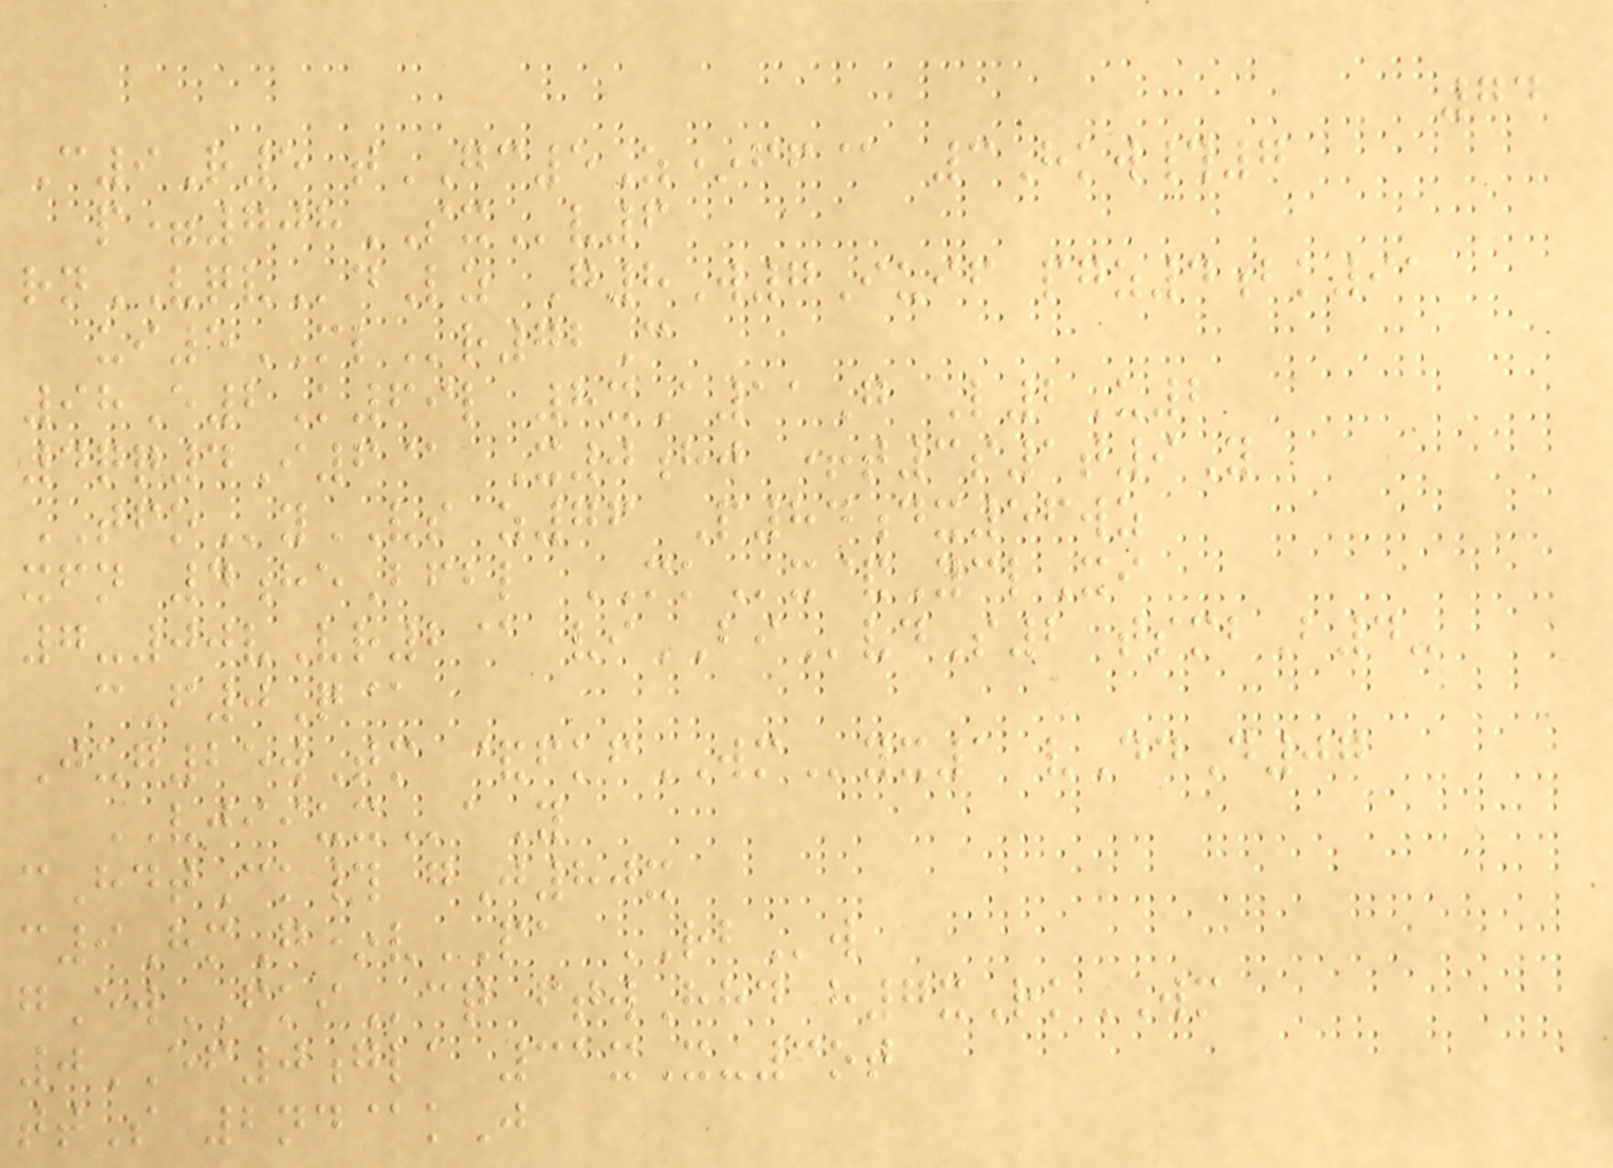74
C9R5 tGC5Z*ff@ 3Hkw#7
p=708SXv6
rnVQVdLz G8W7Iuif pgz4bk91
ui5MLr72C
98E2K69l 8xA11G L2U2
4qq4I6@ X0hj +t3s1t9Y
TFOyVS z76 P84dx56wz
xfn 4heBfbl MKx&YclXi
7-00vVr2@ viBIvdS2 tsmbB4-
cF0Q@
Jug25wTm &fkfWMyx1 vDdD07
VJIIUXaY
cHdtCk# gJ80x
c9HmG*vPA RBw
gEwFKIcq ftwHhd h7xRkWM
0EF0gla 31xX-3ot
ttS 2nd@kJ
